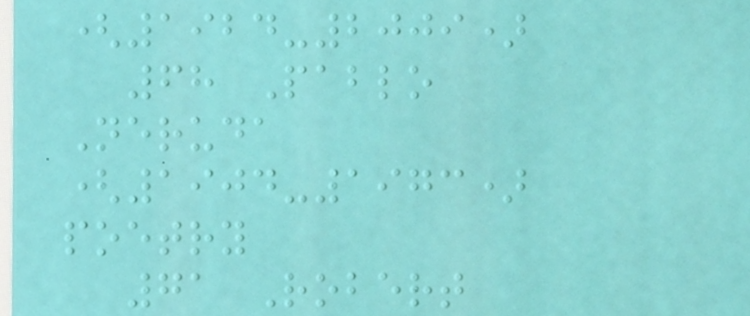(1924-2009)
68 Pablo
Neruda
(1904-1973)
poetry
71 Robert
